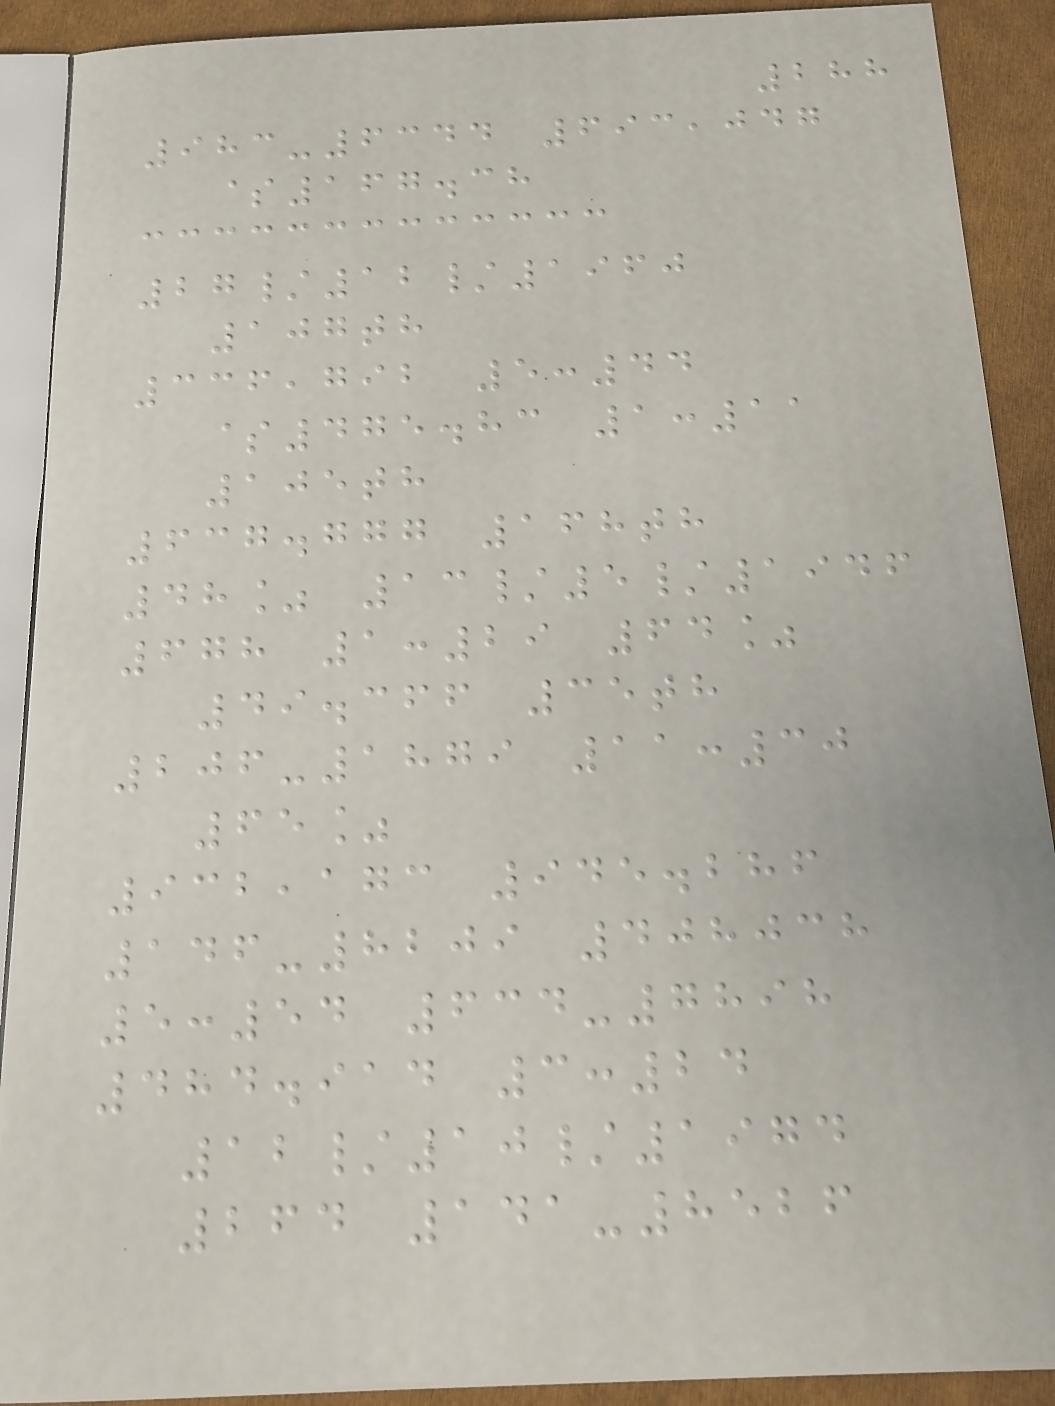288
983-6344 693,047
$167.38
27/12/1960
107th
336,792 5:44
$475.83 1:11
105th
637.777 168th
48% 13/5/1946
678 1:29 64%
49.366 35th
206-1879 11:30
65%
932,173 945.286
146-8209 408038
5:54 634-7898
484.914 3:24
12/10/1974
264 141-8526
